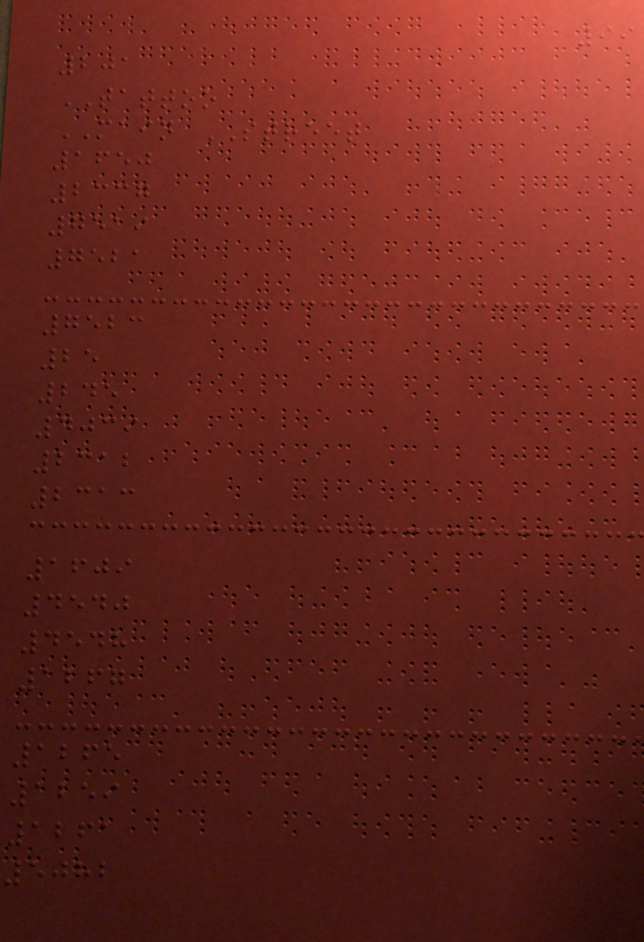99
201
TATTOO
MAIN STREET
1650
2337
7519
7521
7523
25
245
4039
2312
2313
1609
4540
4548
1267
1265
1259
1261
5082
